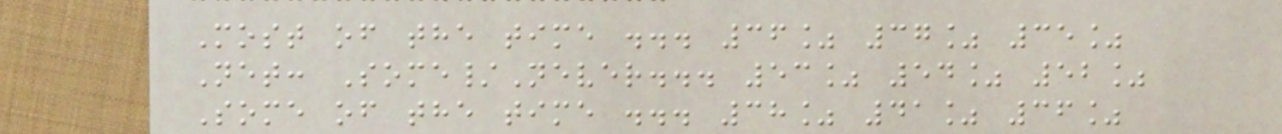Most of the time ... 36% 37% 35%
Net: Some/Never... 53% 54% 52%
Some of the time ... 38% 41% 36%
